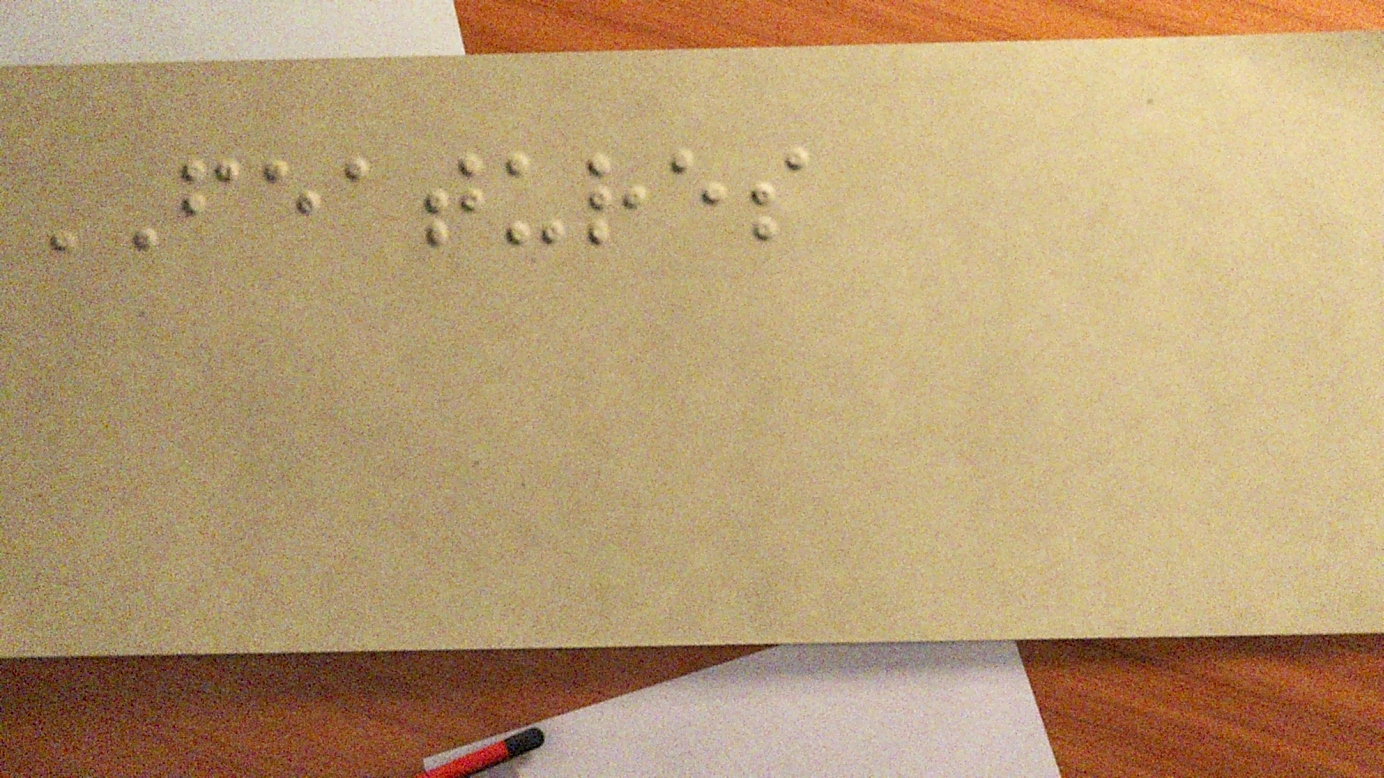FEATURES
